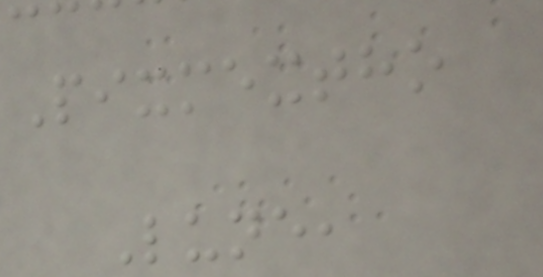Pixmextho
Lune,
